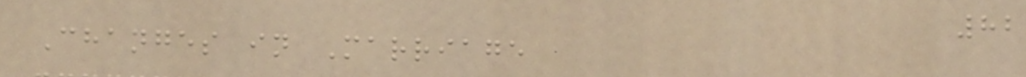82
Changes in Marriage
